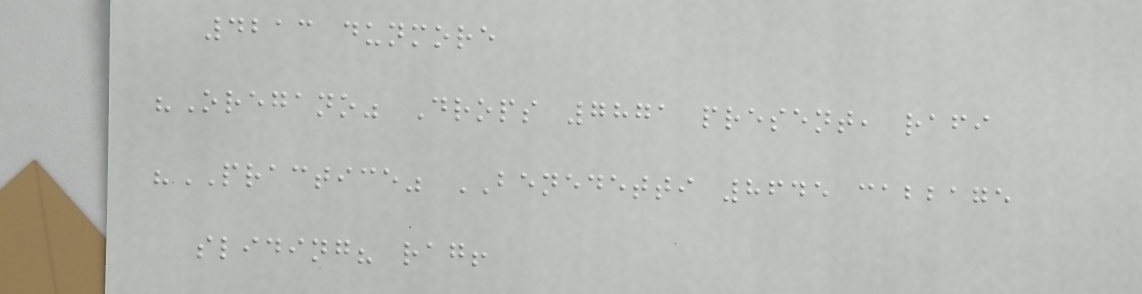4213 dunmore
"Oregano" Drops 7871 present, rafi
"PRACTICE" BENEDETTI 8645 cabbage
sliding? rag!
